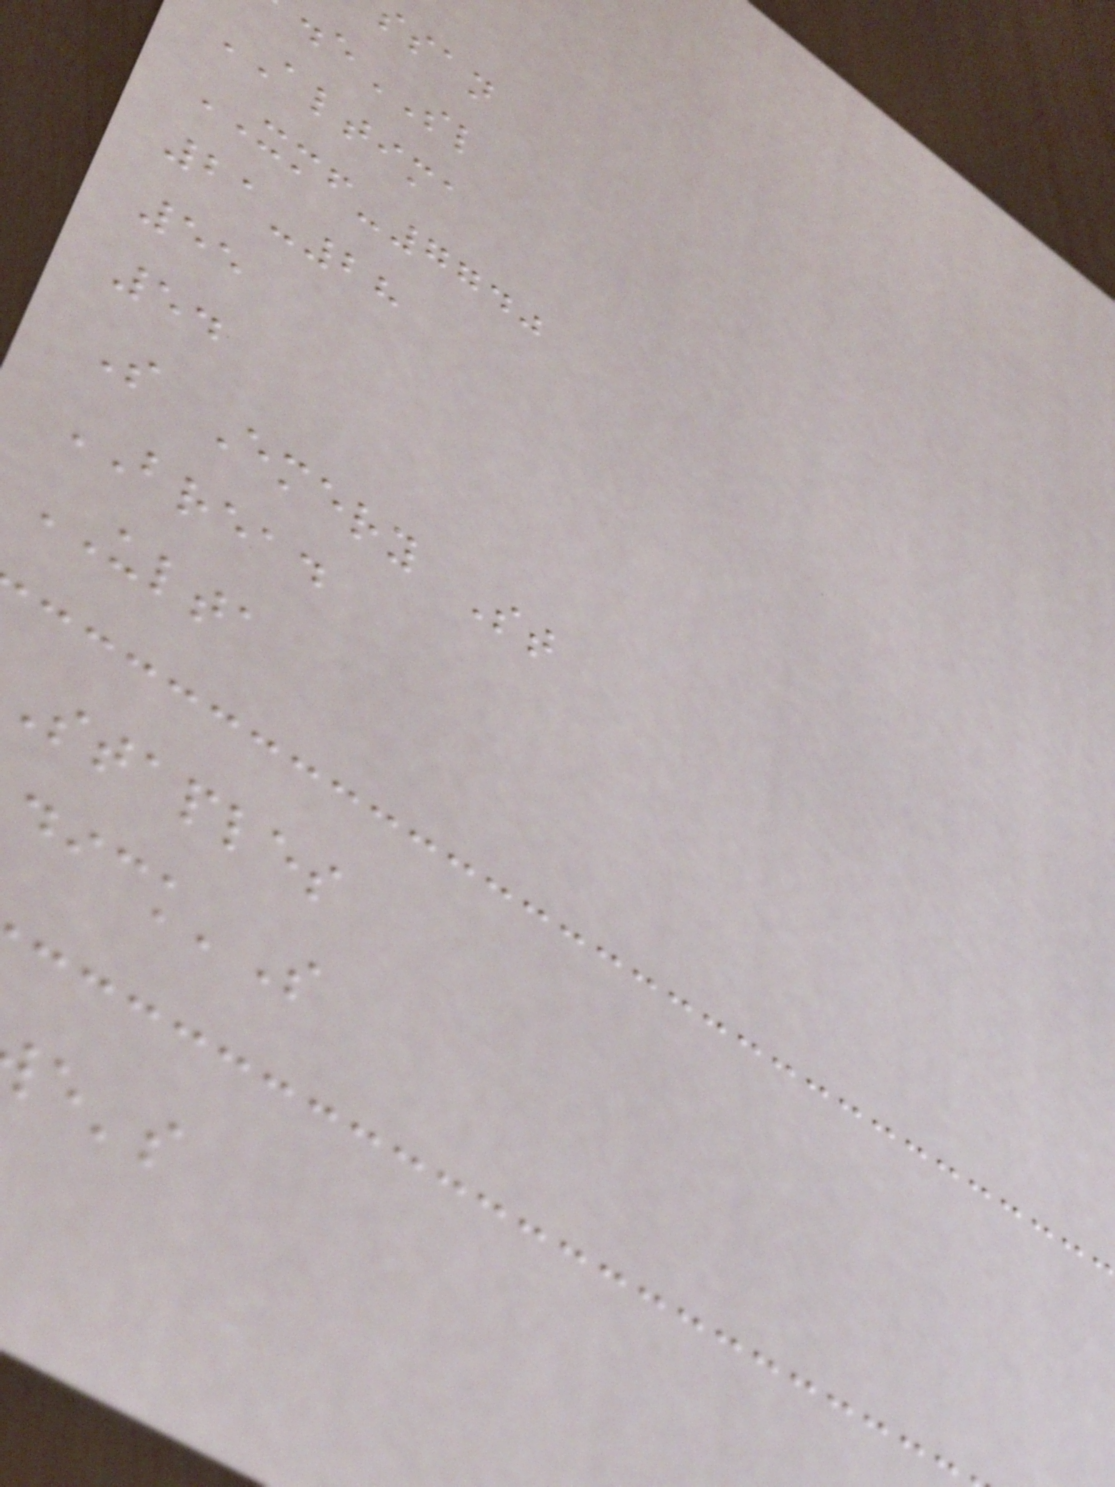ssan
SL
ALTIMA
XMF-7740
21-28
55
54
S Emery St
BREAD
ULTA
staples
